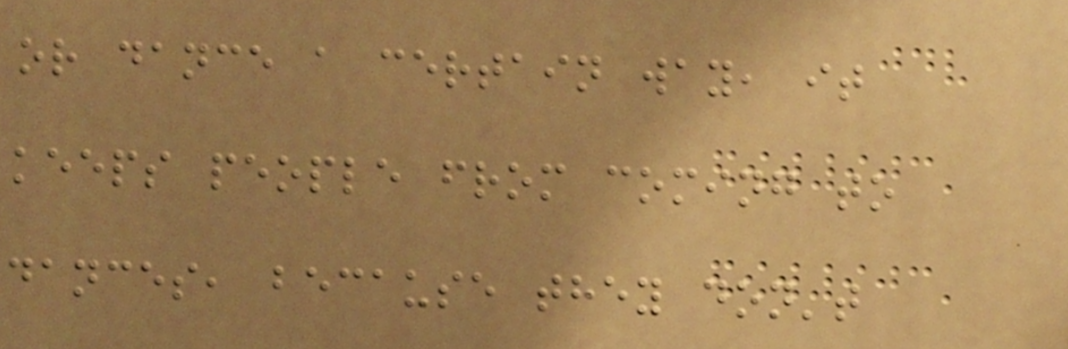or dance a certain way, it
keeps people from coming to
dances, because they don't
